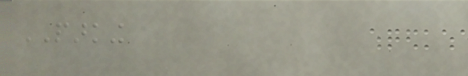PARKING
